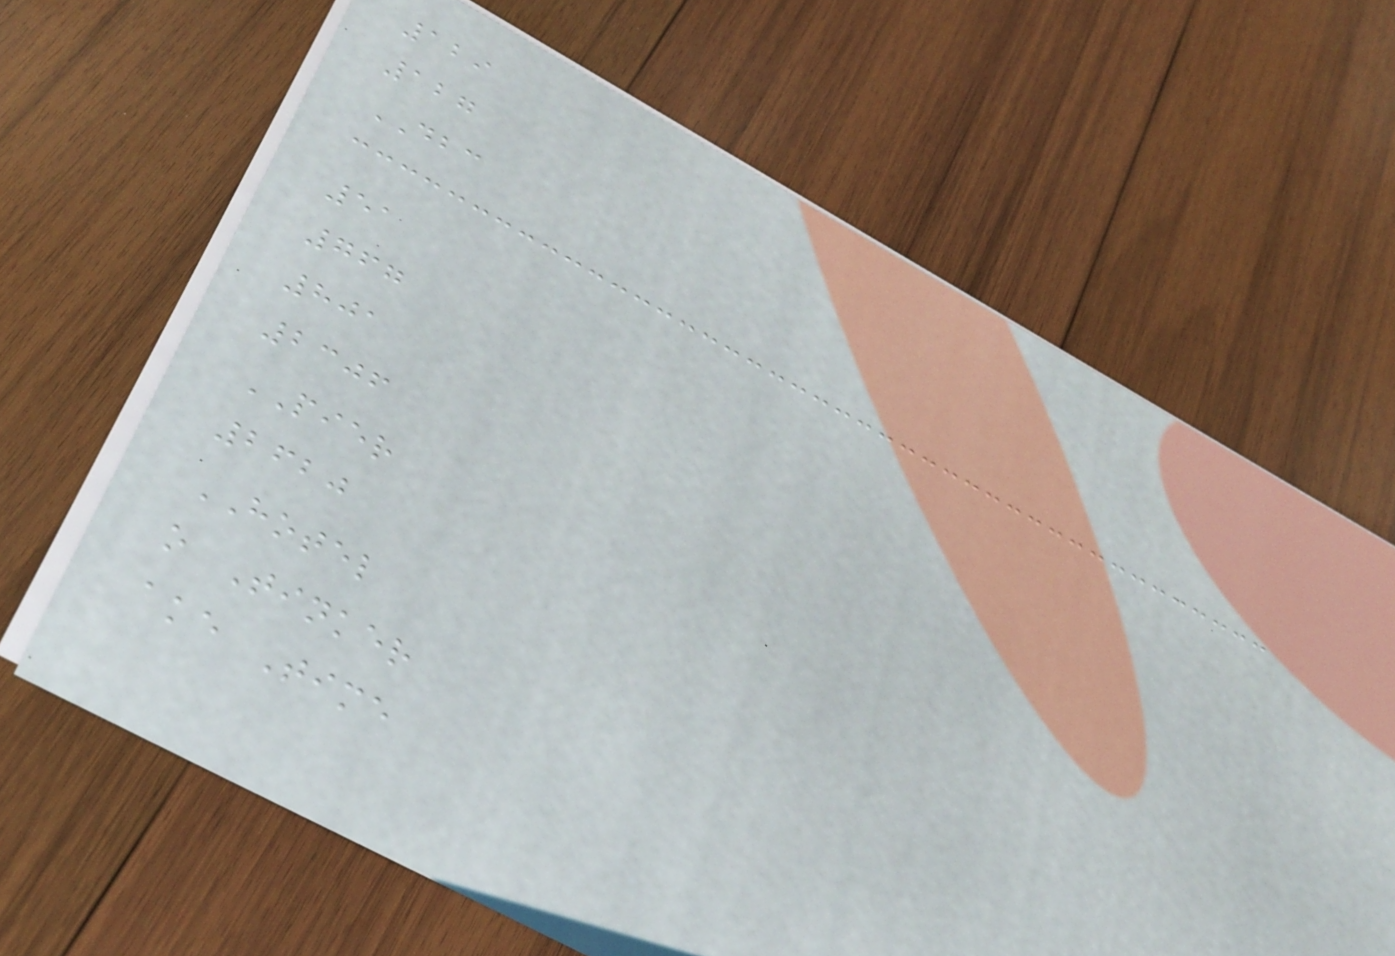129
127
DBC
51
767
801
2306
PIER
2620
HOTEL
o Tinker
ake Time
